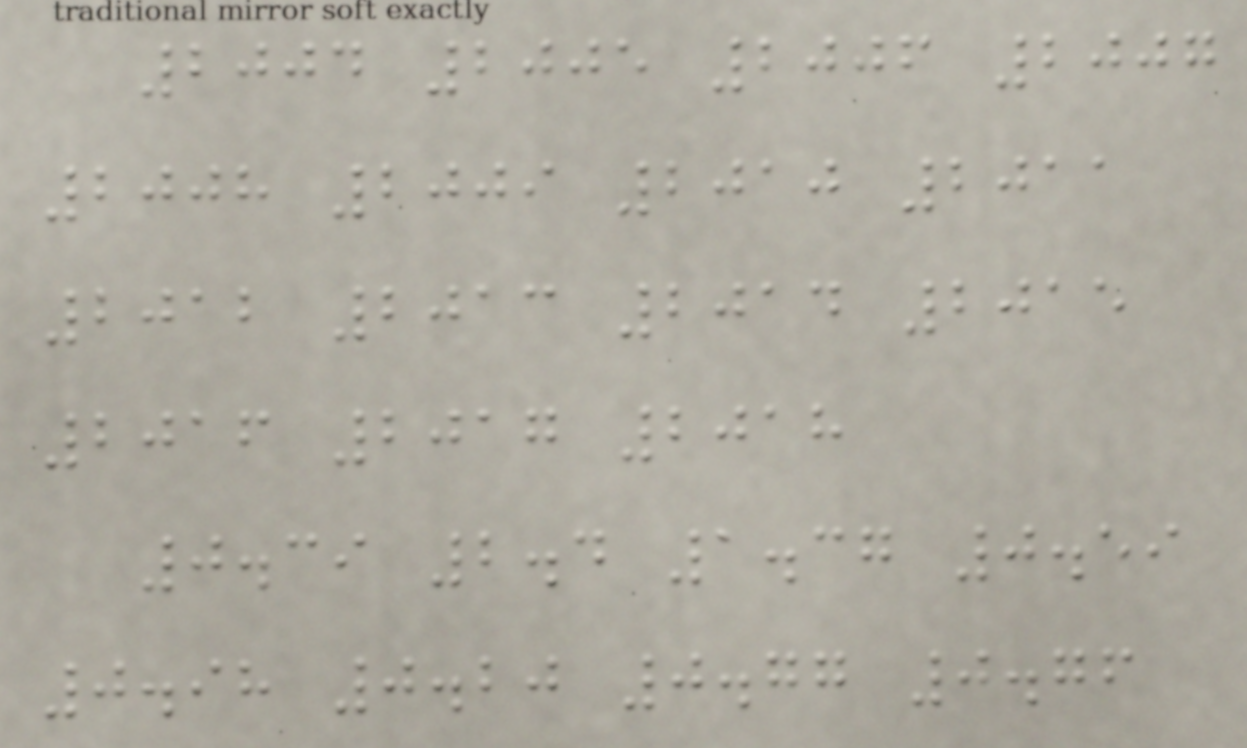2004 2005 2006 2007
2008 2009 2010 2011
2012 2013 2014 2015
2016 2017 2018
0.39 2.4 1.37 0.59
0.98 0.20 0.77 0.76
